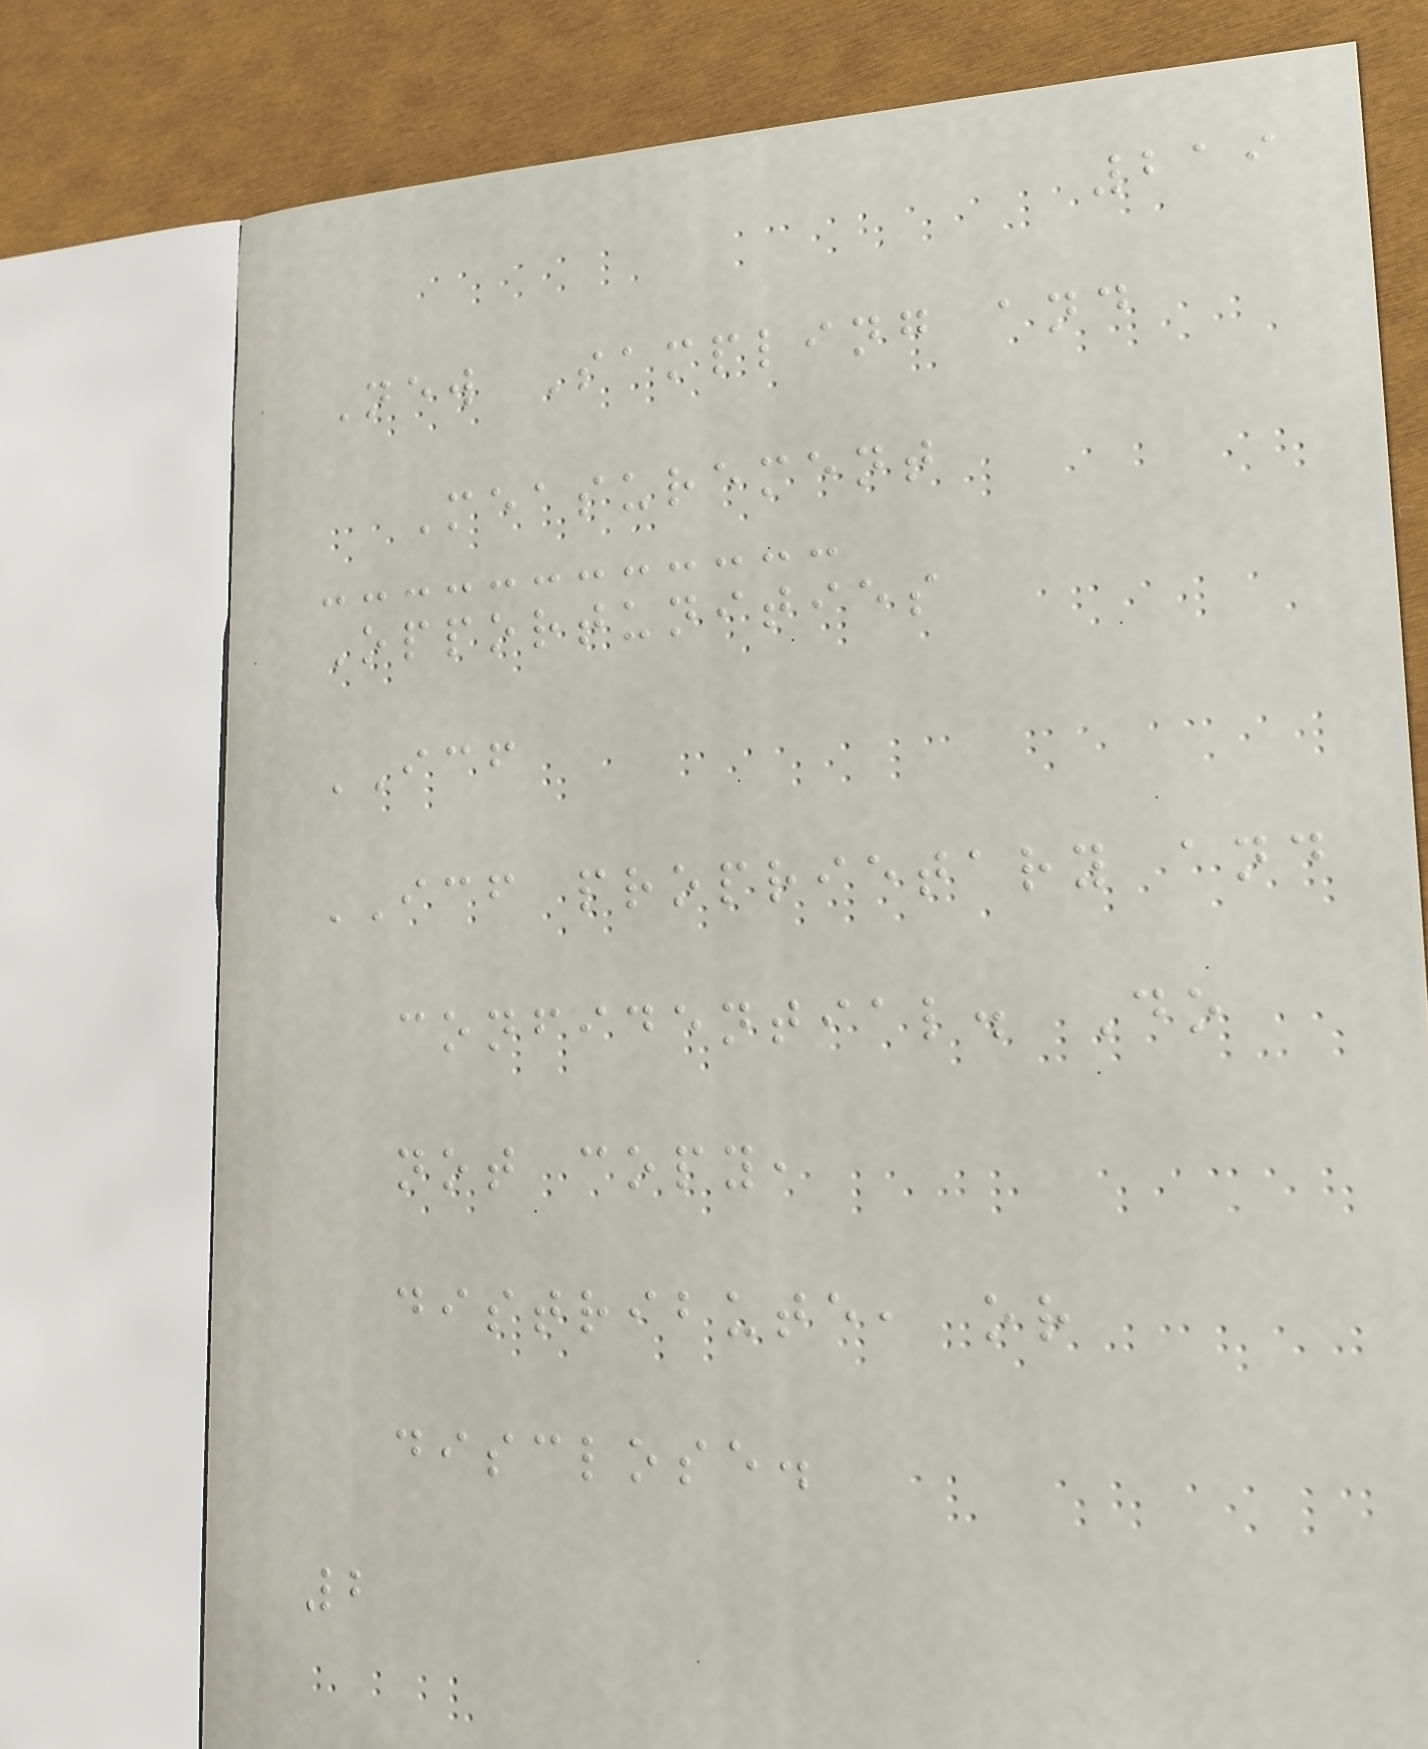219
New Sampling and
Measurement
Opportunities
ICF
ICF proprietary and
confidential. Do
not copy,
distribute, or
disclose.
2
